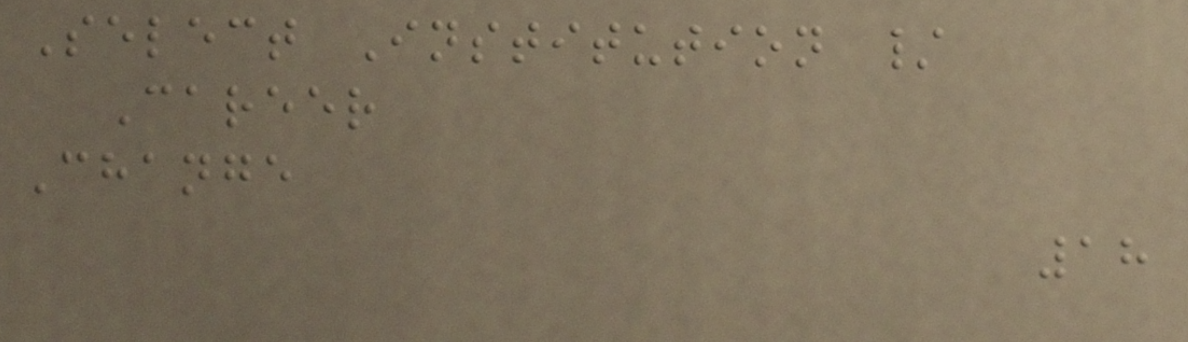Select Institution /
Career
Change
18
